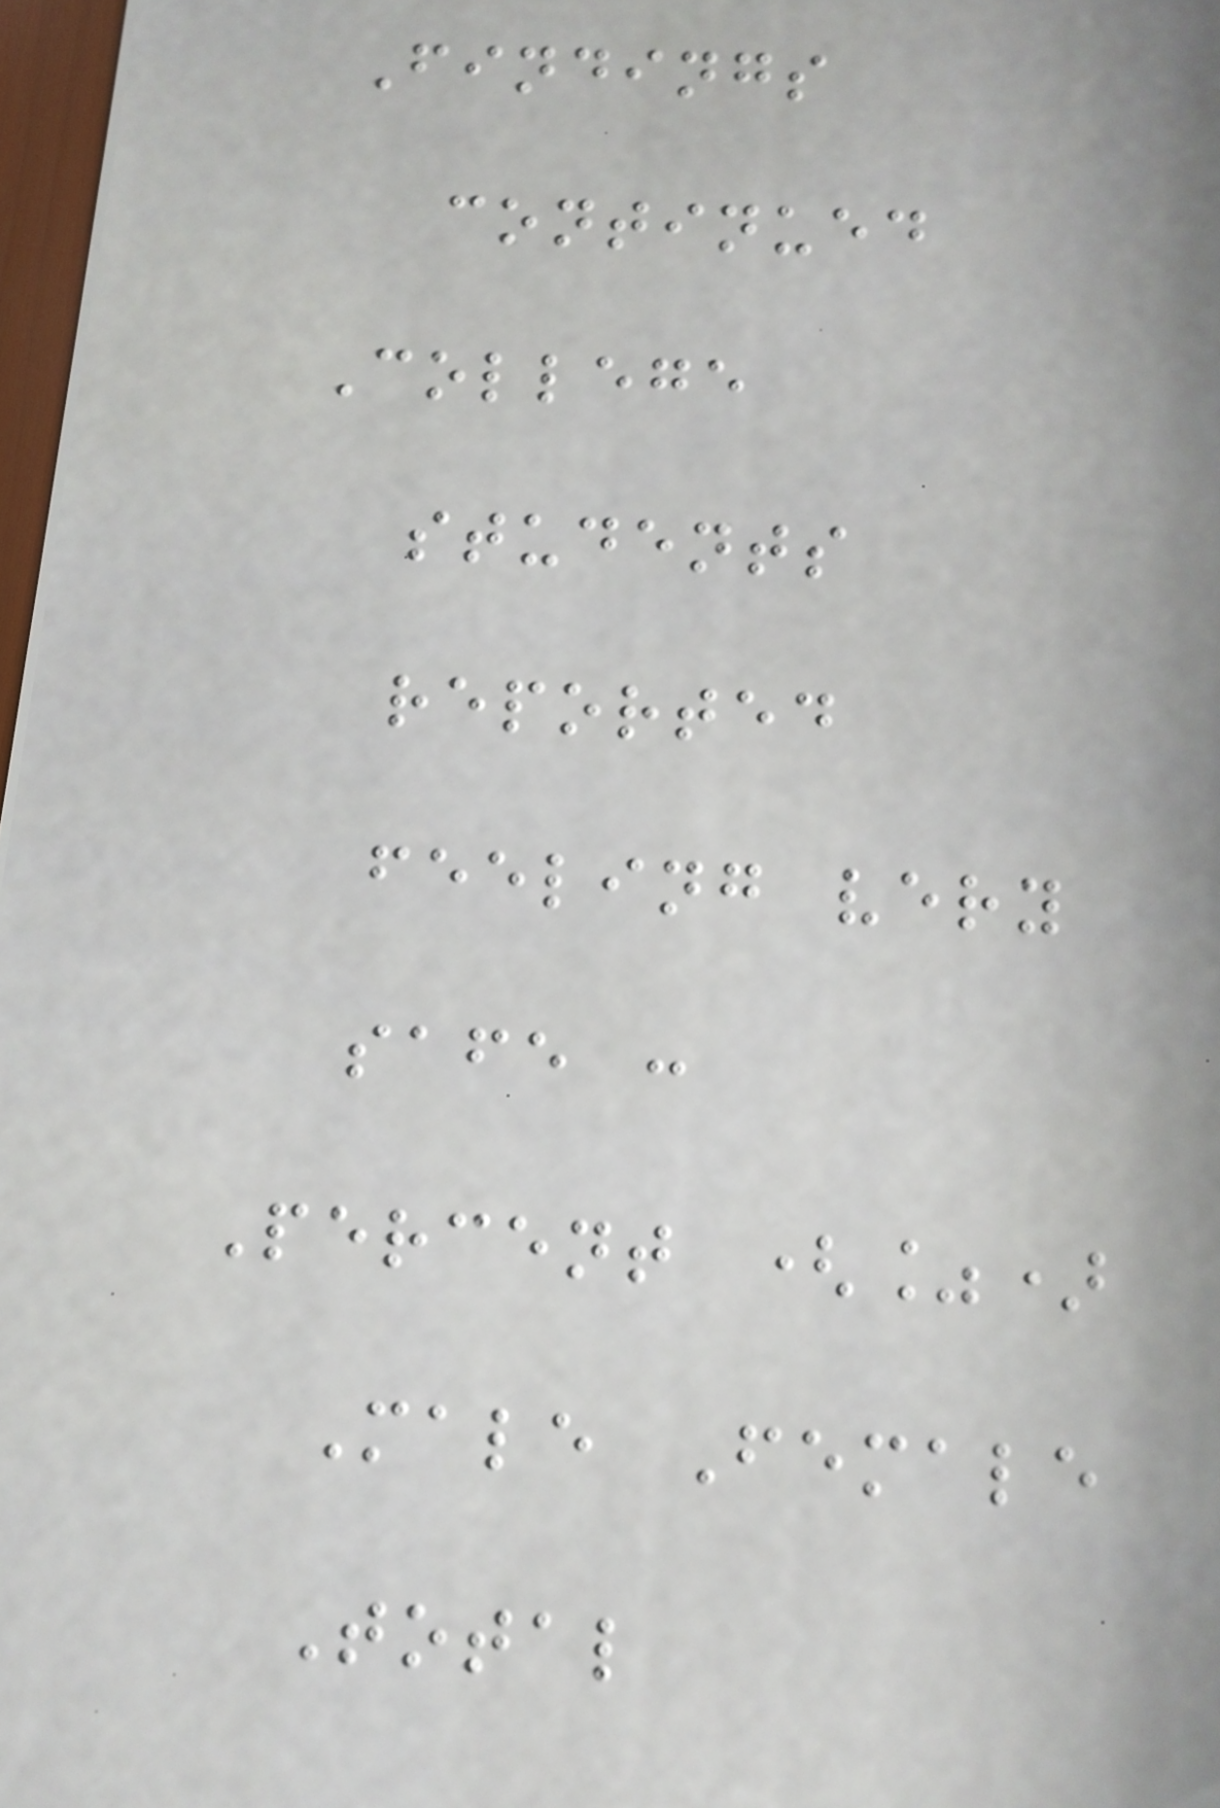Findings
continued
College
students
reported
feeling very
safe :
Percent (%)
Male Female
Total
